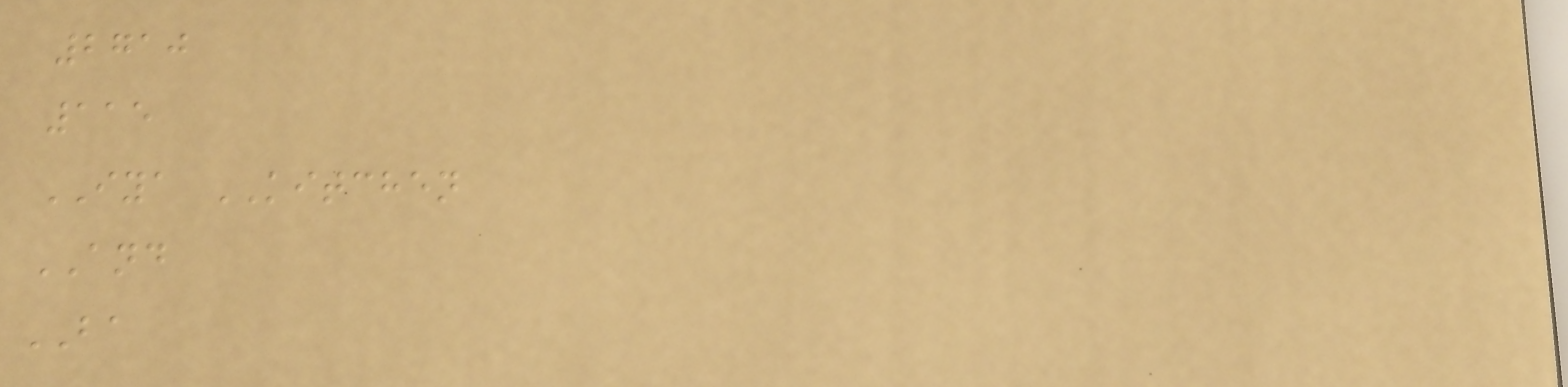2710
115
IYA KITCHEN
AND
BA
